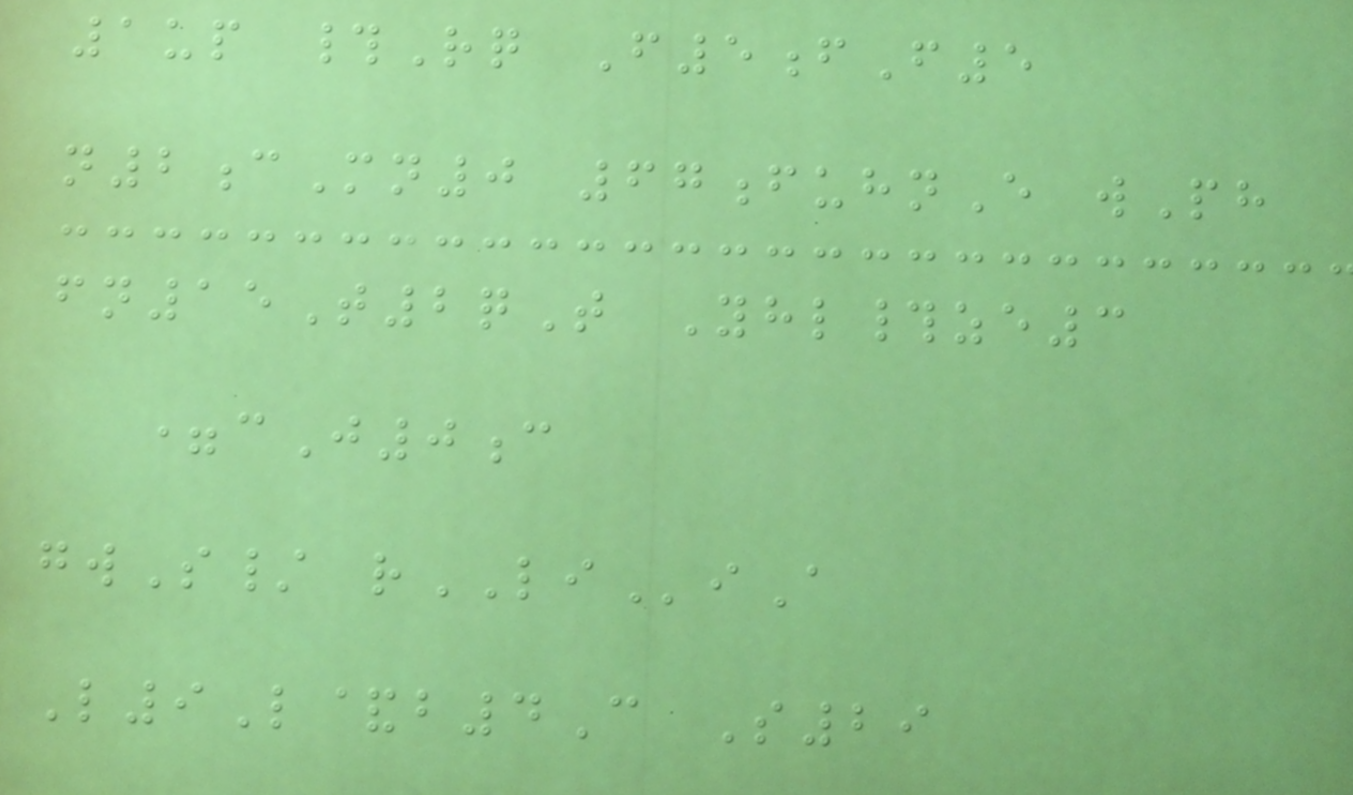1up #Rq F5fF5
n2cMn0 67fuhnE wPh
fn15T2qT Yhl#ze3
=cJ0c
gwS/ rLIiA
L9L&b4C S29
